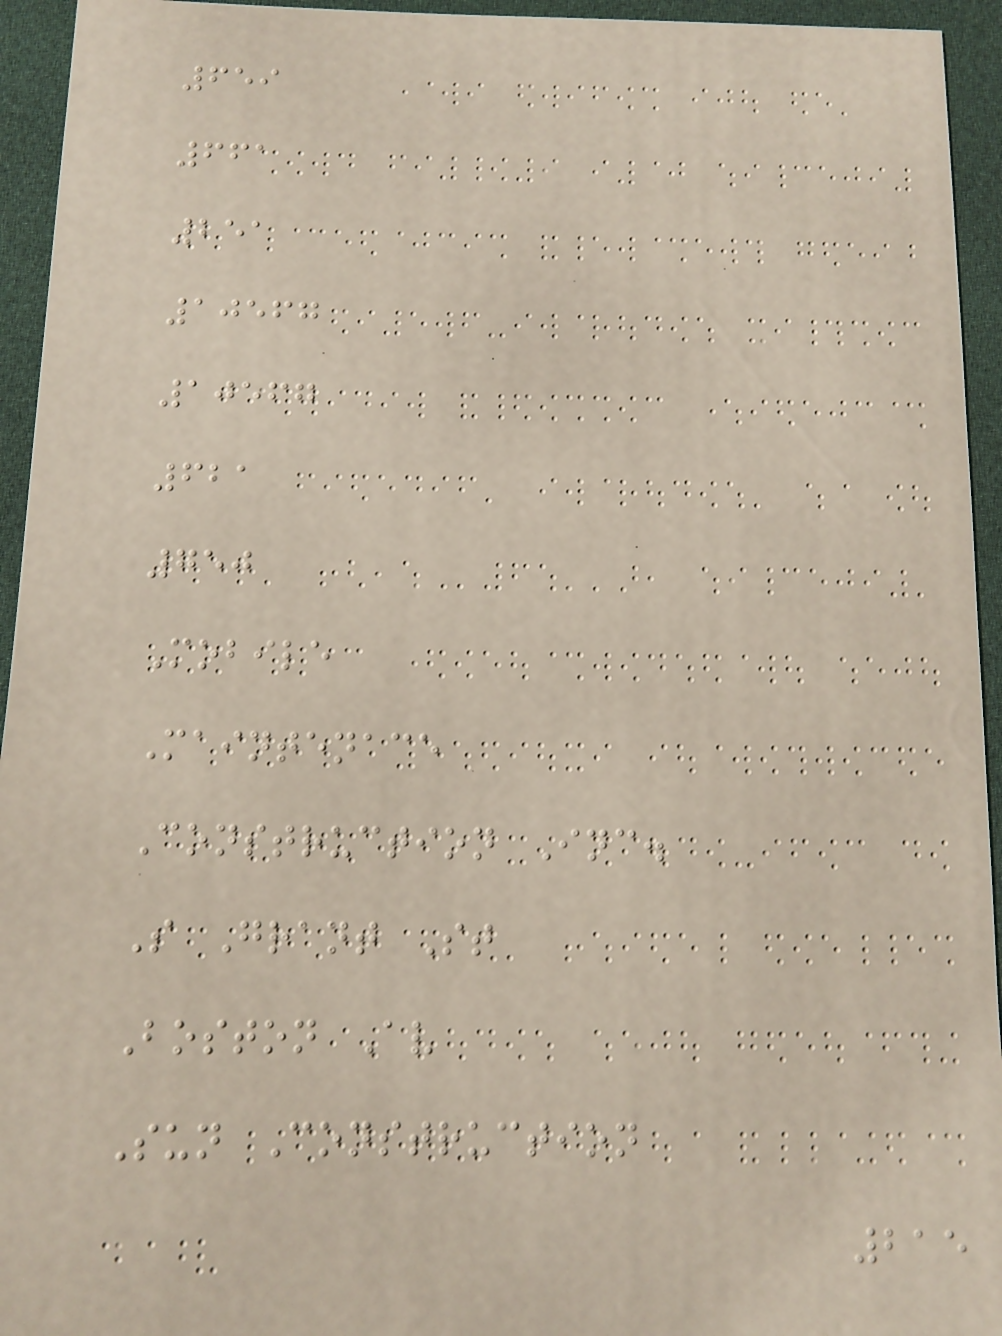659
661
251
10567
10567
621
750
Mobile
Maintenace
Construction Inc.
S Grant St
Boston Av
Sun Construction
215
